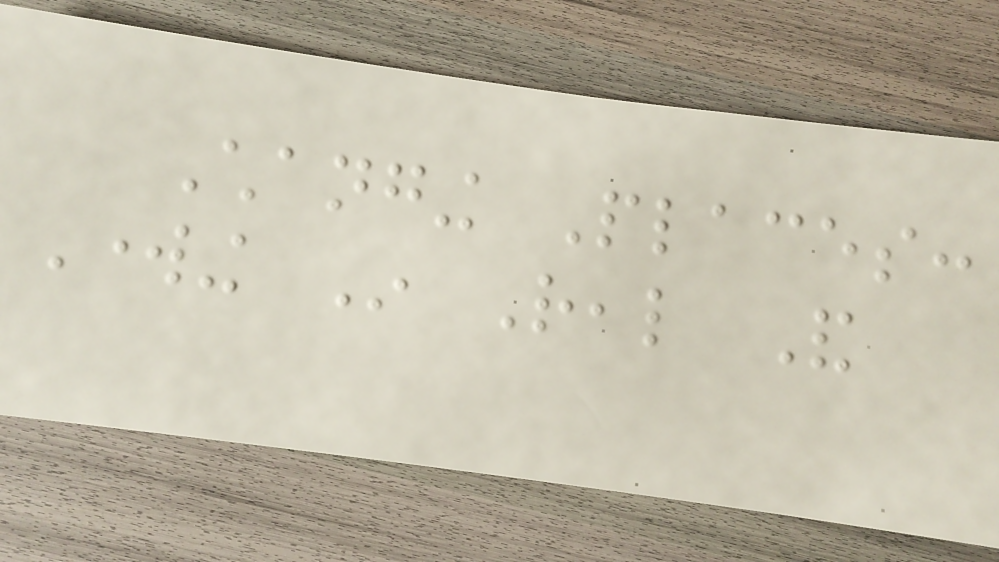Changing Places:
Working In Real And
